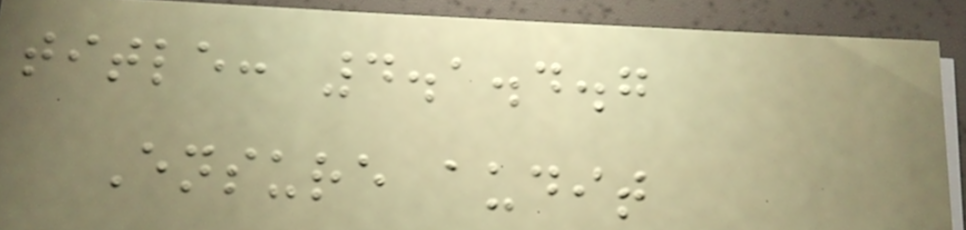title: 4.1.4.7
Ensure audit
